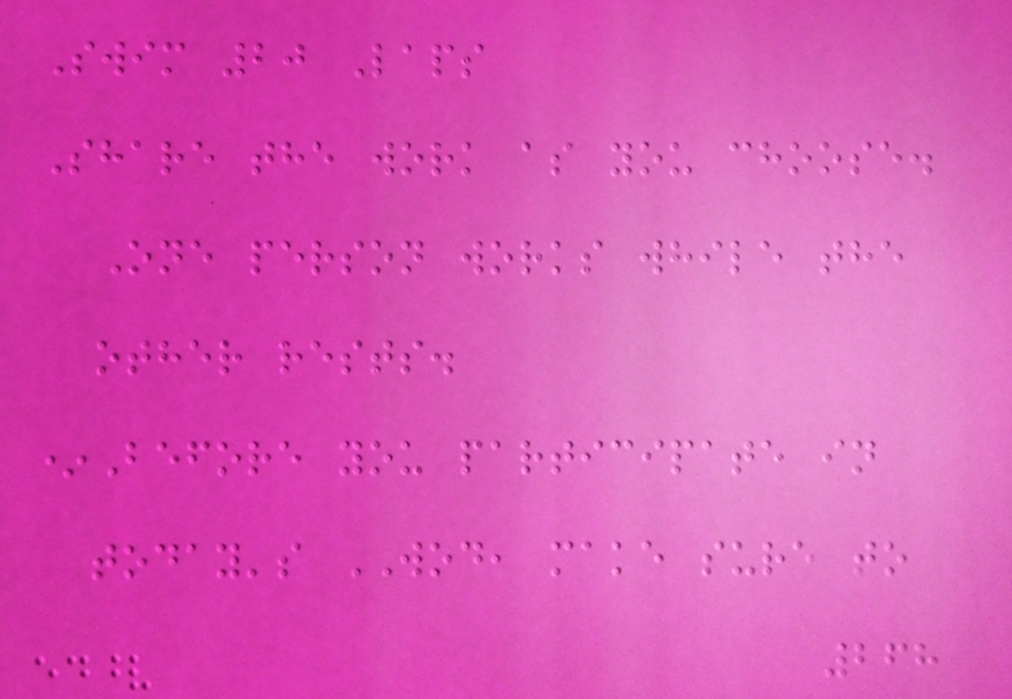Swim 20 Laps
Share the work as you choose.
One person works while the
other rests.
*Before you participate in
today's WOD, make sure to
268
